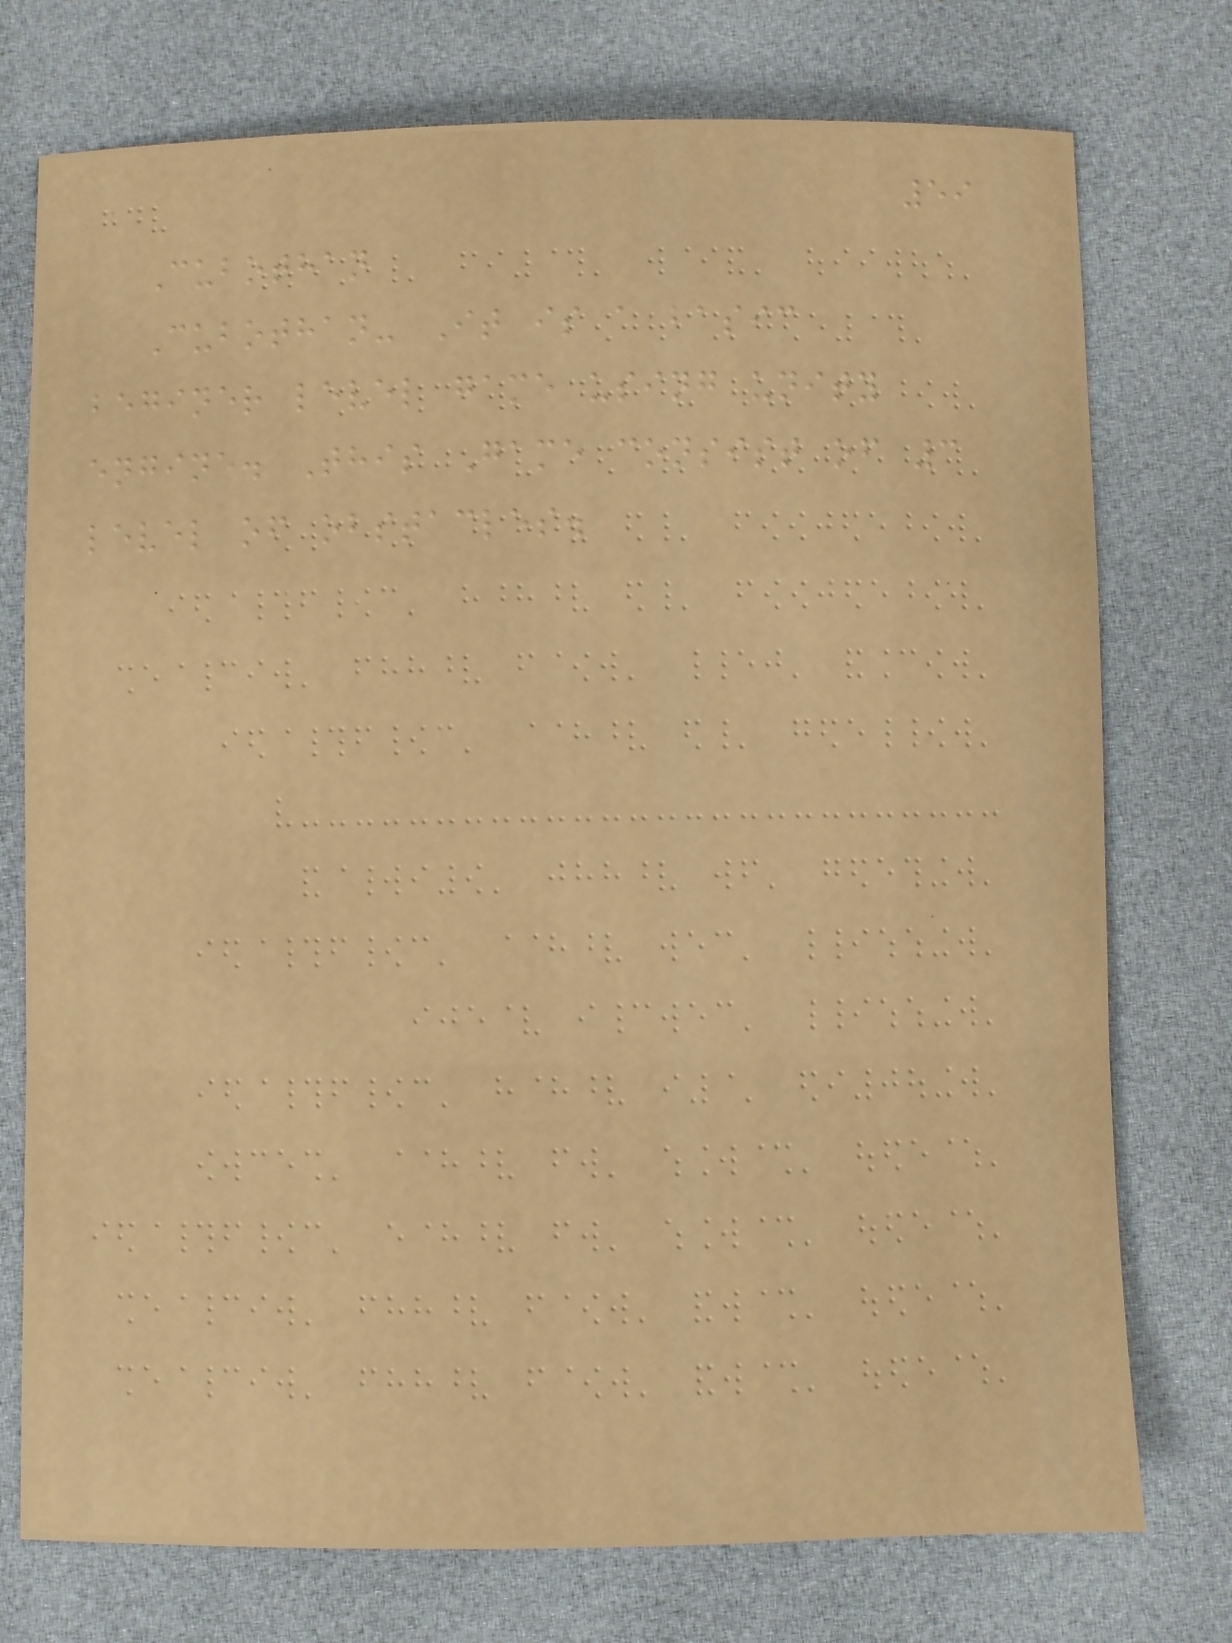59
Cubothan
Cubothan- It is a basic
beginer level game using unity
engine. This Game consist of 3
level of obstacles.
